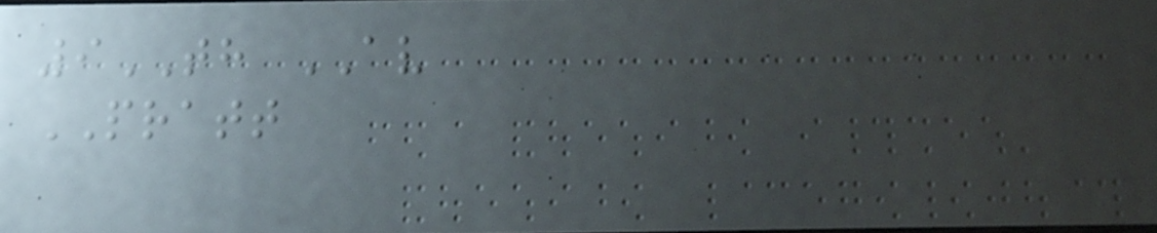9TH AV
PRATT
